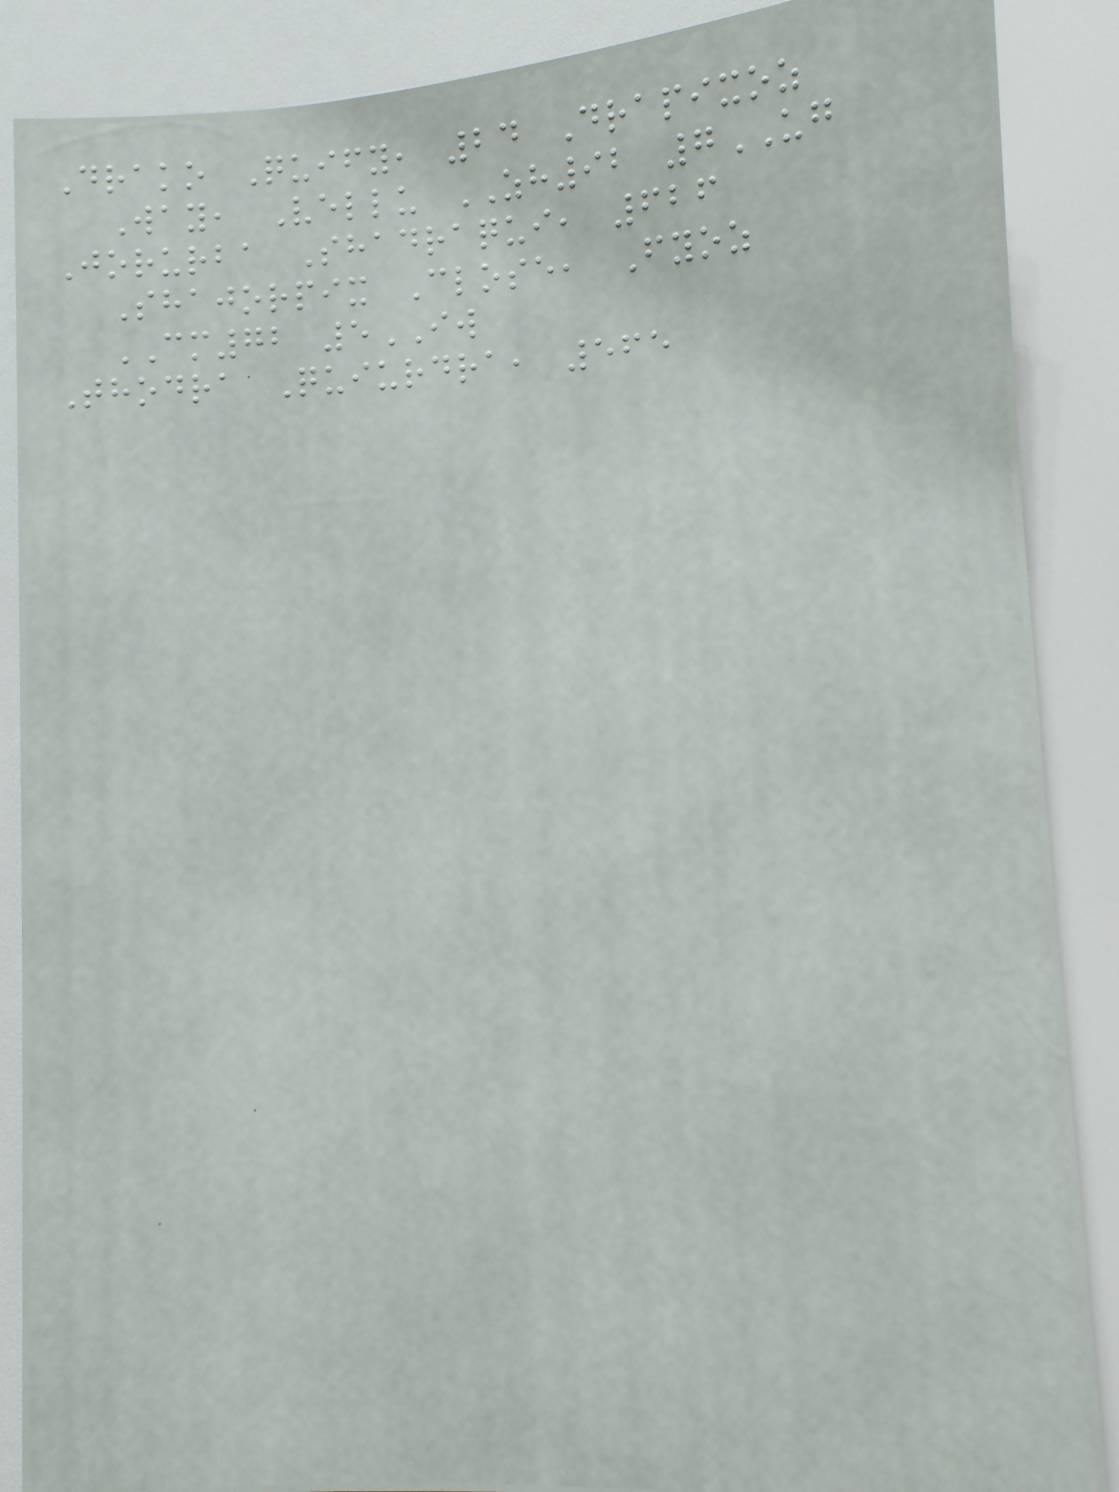Drako Quify, 24 Drapixoz
Way, Vellu ZH92 7UG
Jorurba Shadraqui, 626
Shajorpix Close, Fyoz
CM72 5IW
Thodra Quiurdra, 565
